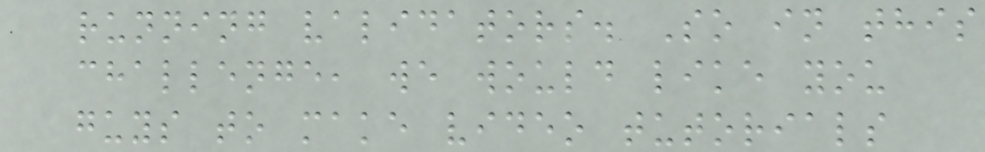running validators. So in this
challenge, we would like you
guys to make video tutorials
